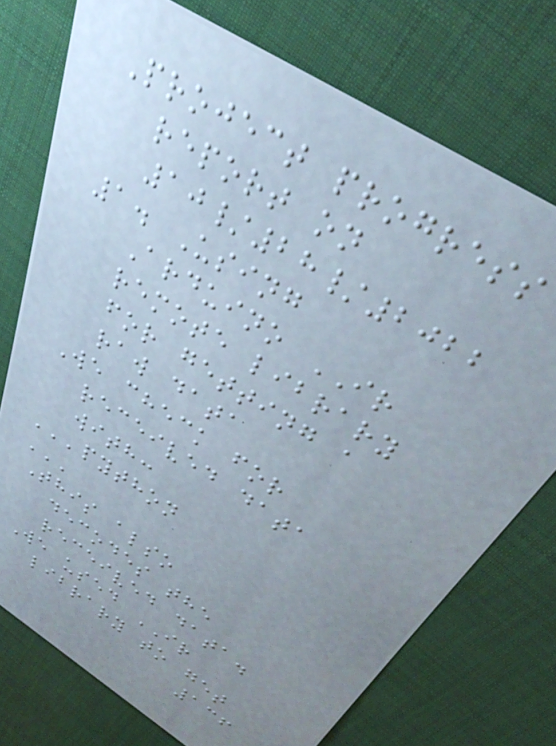Project progress
report on
10/28/2022
1. Using
Arduino IR
remote library
for getting a
raw data
We check for
received data
with:
'''python
'''
This also
decodes the
received data.
We used IR
library to get
136
